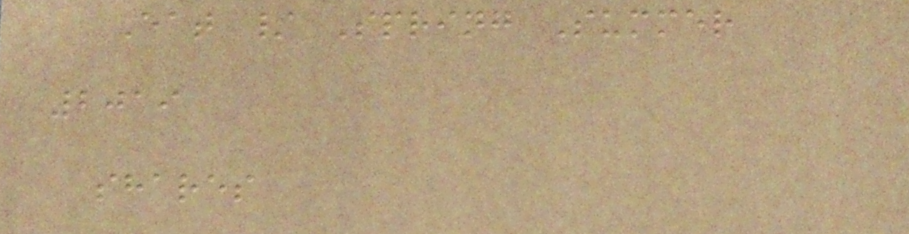Eat / Spring Summer
2019
shares
